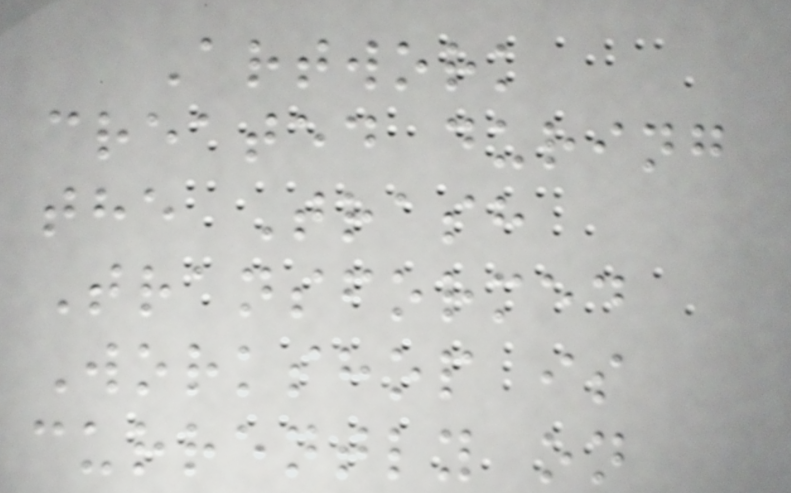Artwork
created during
the Trash
Transformed
Workshop is
currently on
